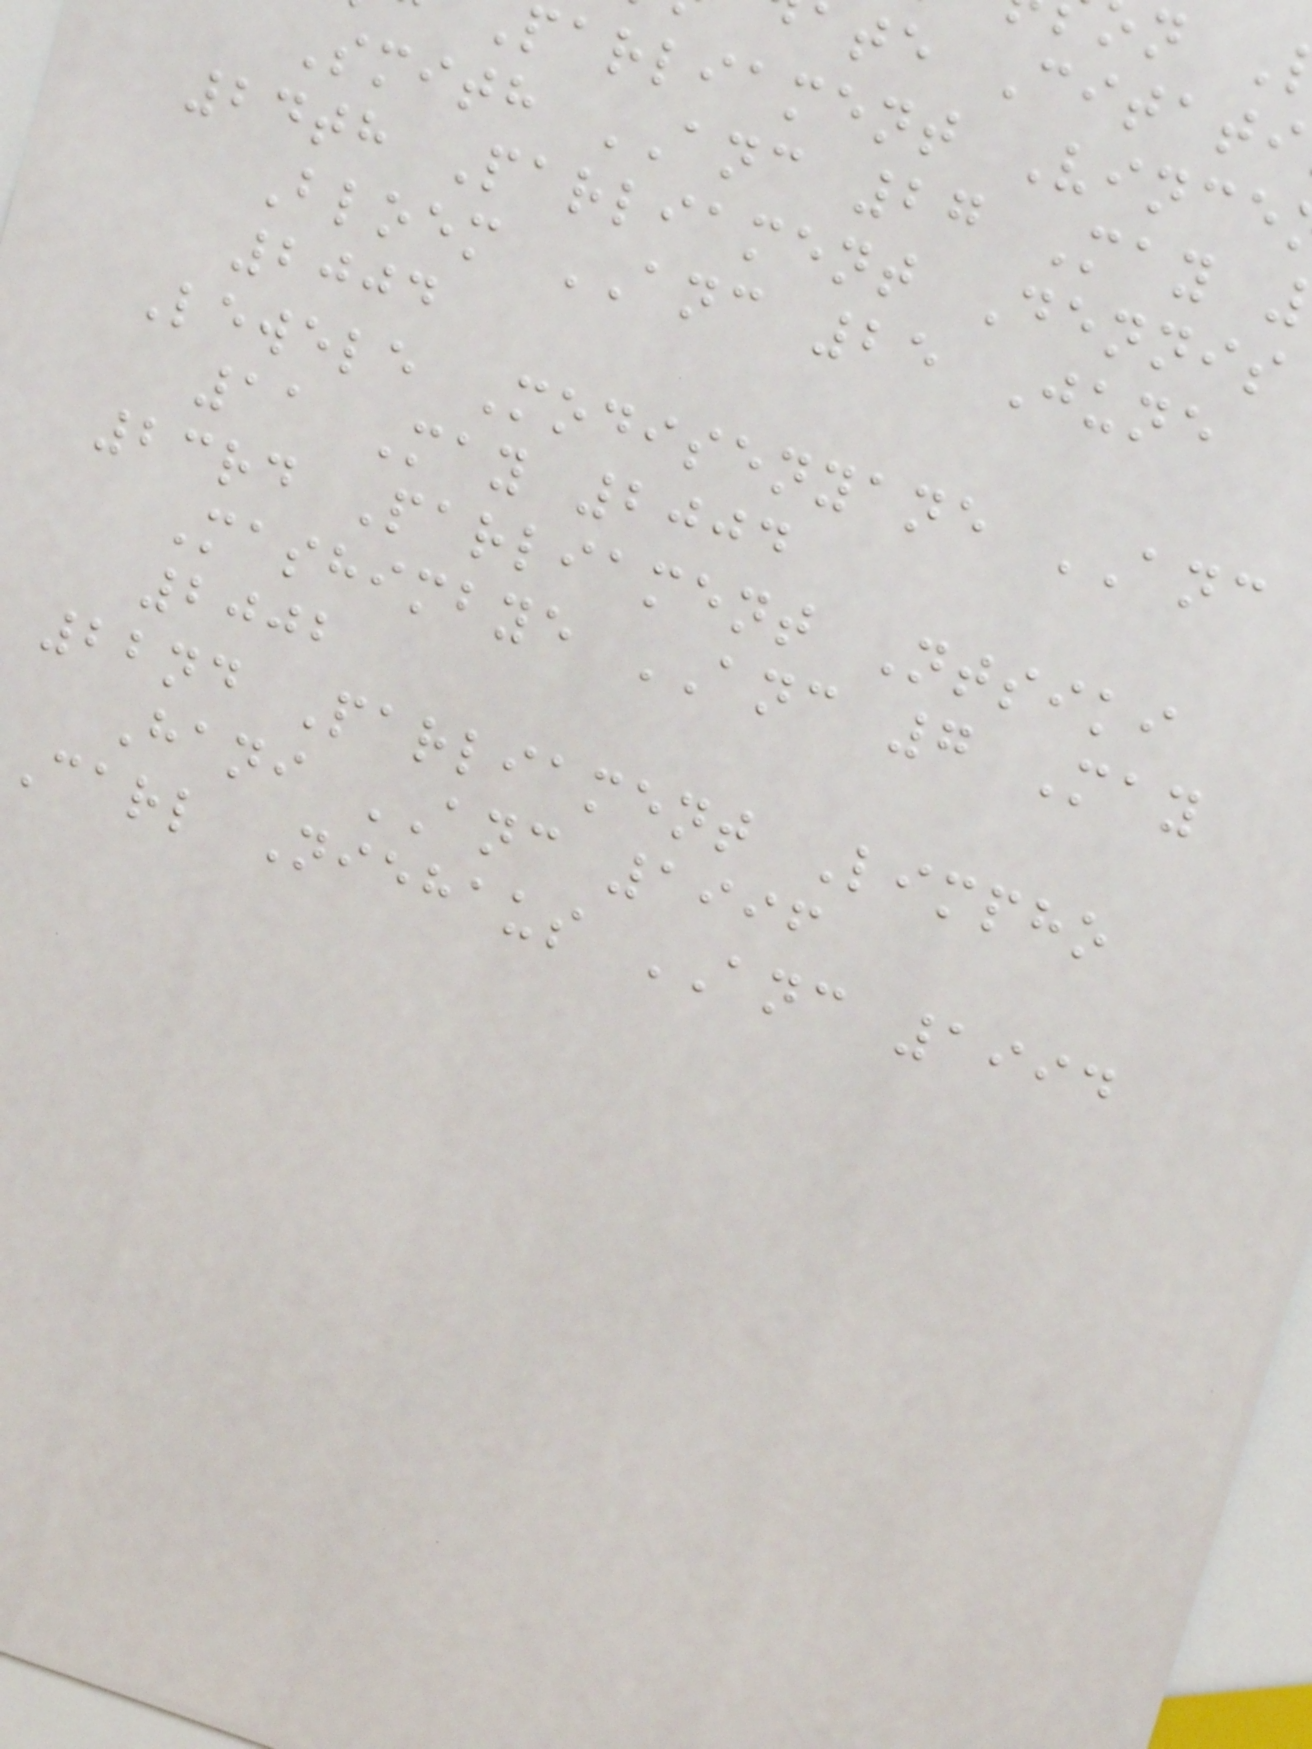te Citati
parliament Vince
Smith ANC 27 May
24th Parliament Dennis
Bloem ANC 25 June
2004
Lewele Modisenyane ANC
11 May 2004
23rd Parliament Ntsiki
Mashimbye ANC 7 May
2002
22nd Parliament Limpho
Hani ANC 1996
Carl Niehaus ANC 1994
